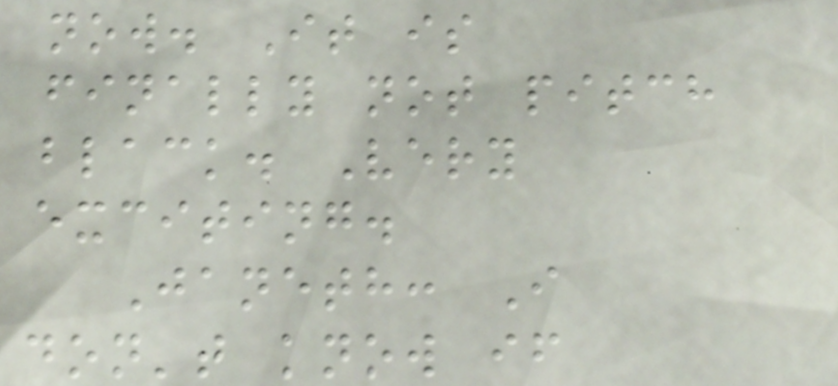now. It is
finally not pitch
black. Very
exciting.
Janeth: I
don't know if
